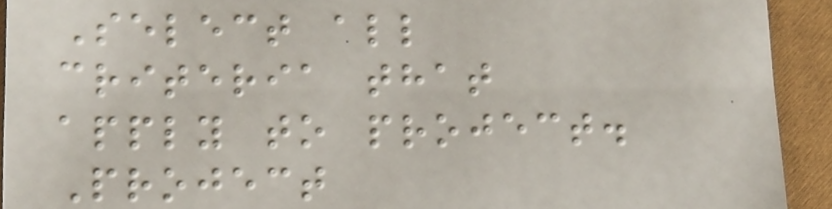Select all
criteria that
apply to project.
Project
